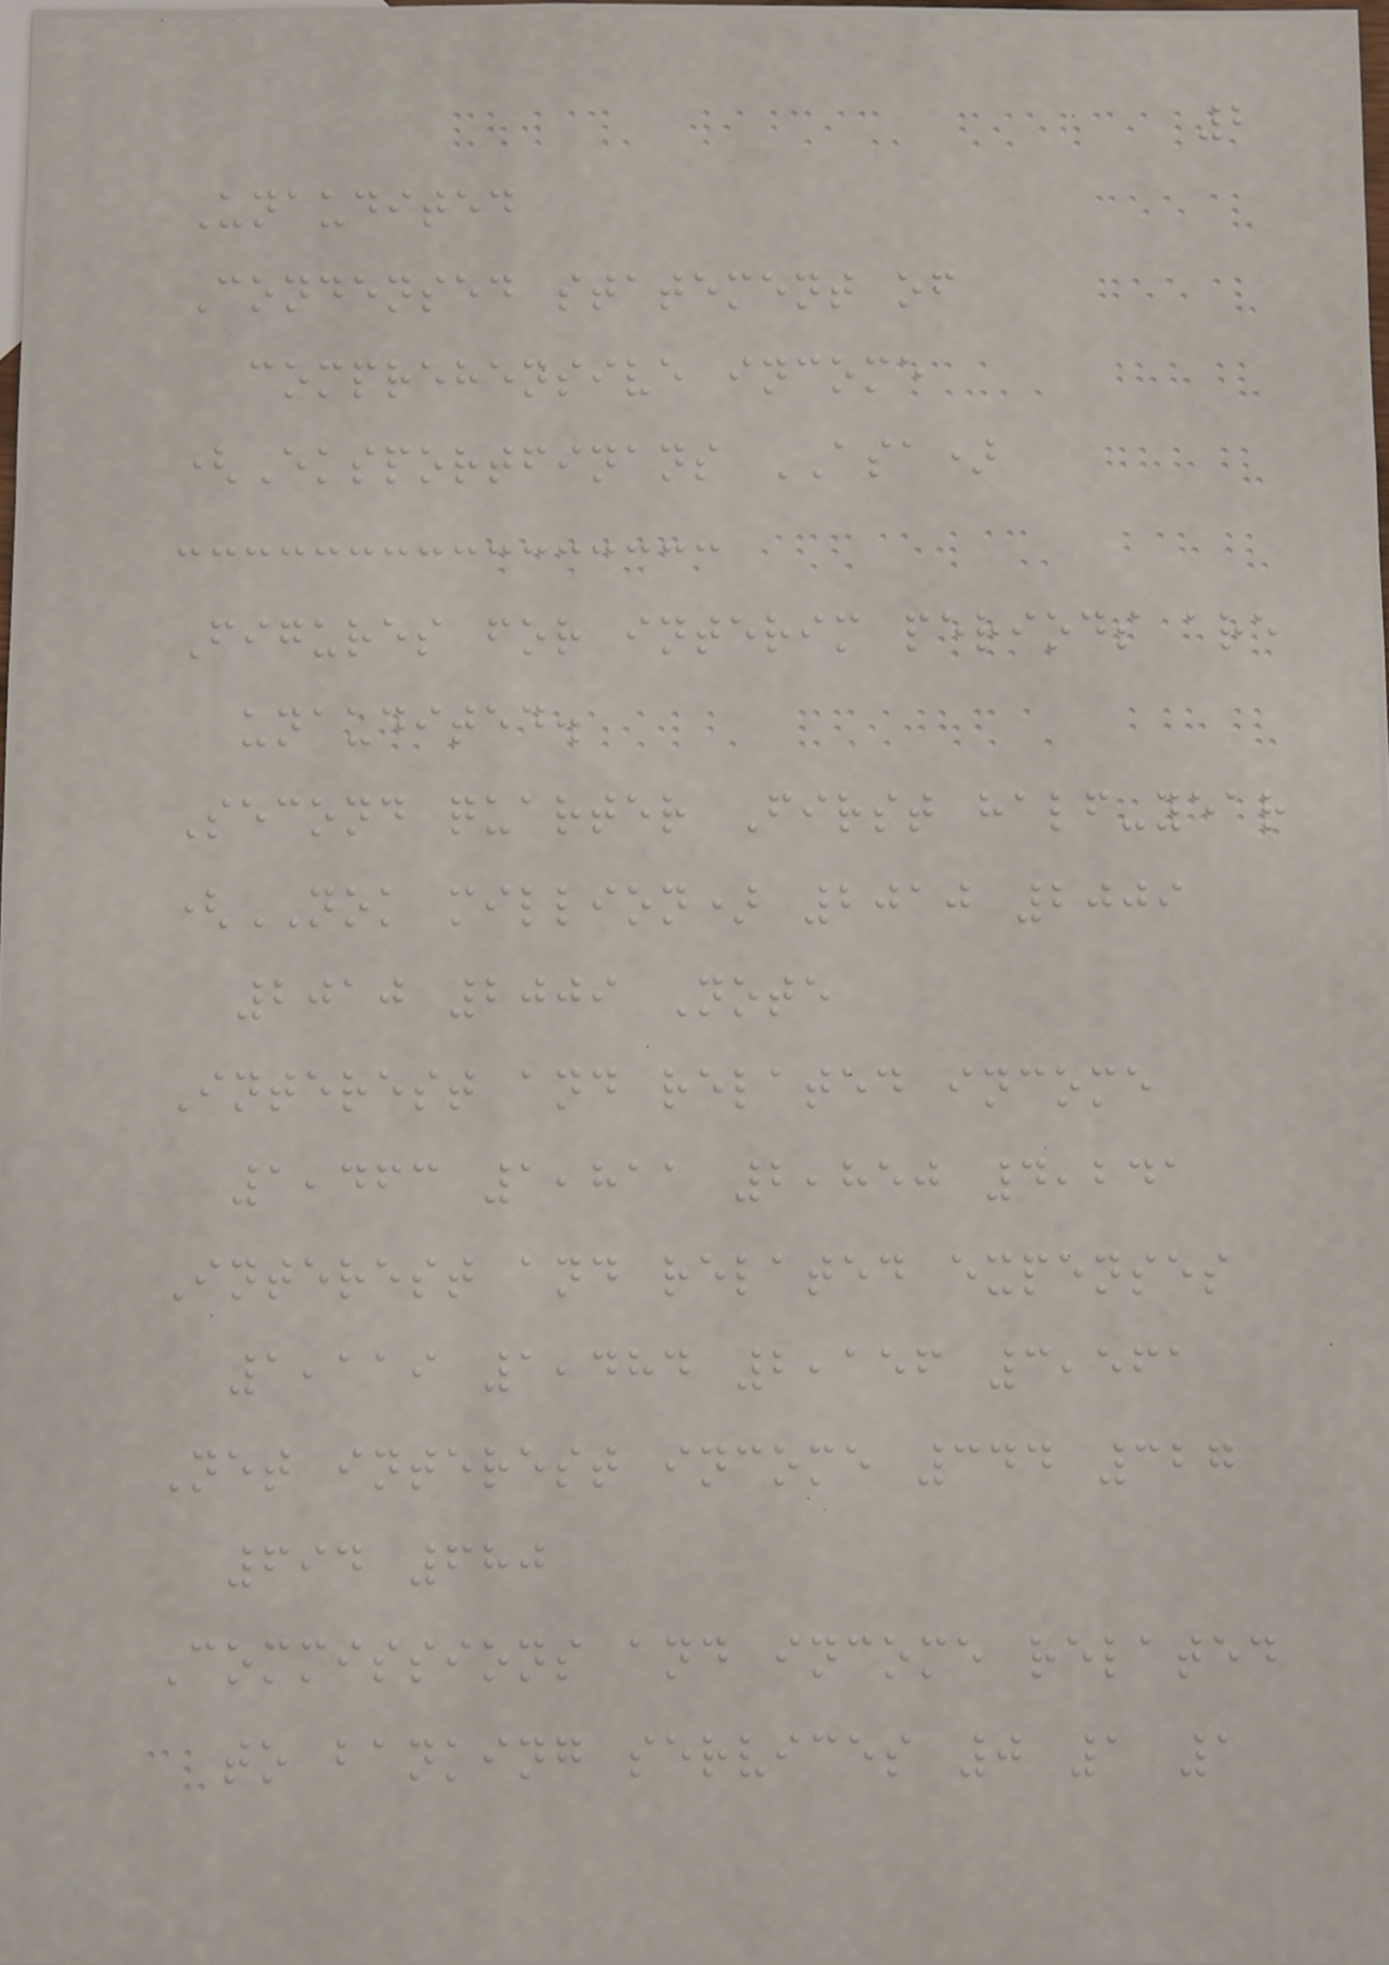2
Unaudited
Condensed statement of
comprehensive income
(Eksportfinans ASA)
Figures for interim periods are
unaudited.
Second quarter First half-year
(NOK million) 2010 2009
2010 2009 Note
Interest and related income
1,463 1,811 2,850 4,241
Interest and related expenses
1,119 1,484 2,156 3,561
Net interest income 344 327
694 680
Commissions and income related
to banking services 0 1 1
